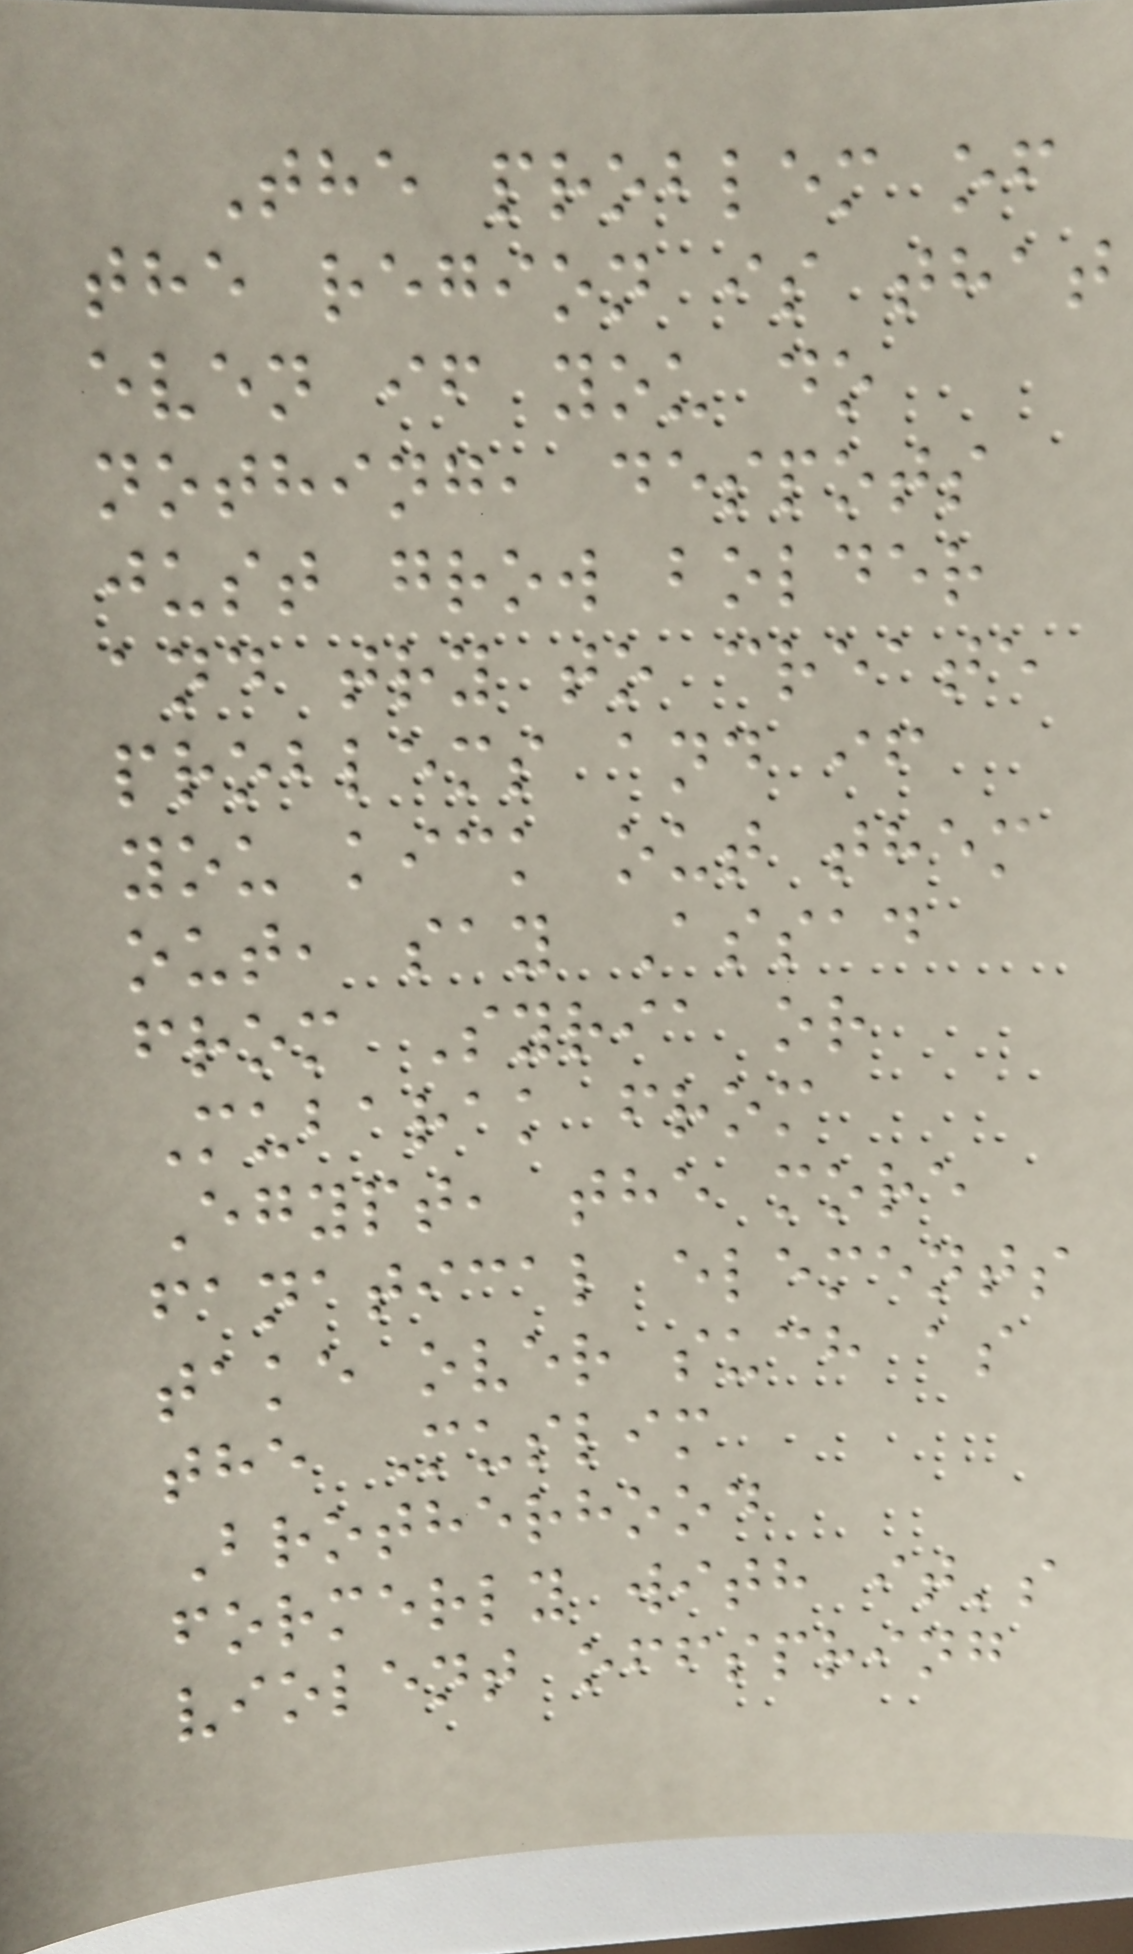The problem of
the region is that
even if you do
nothing, despots
just grow bolder
and try to create
problems and if
you kick out them
out, say Assad
from Syria or
Mubarak from
Egypt, the more
fanatical elements
take over such as
the Muslim
Brotherhood
formerly with it's
violent offspring
